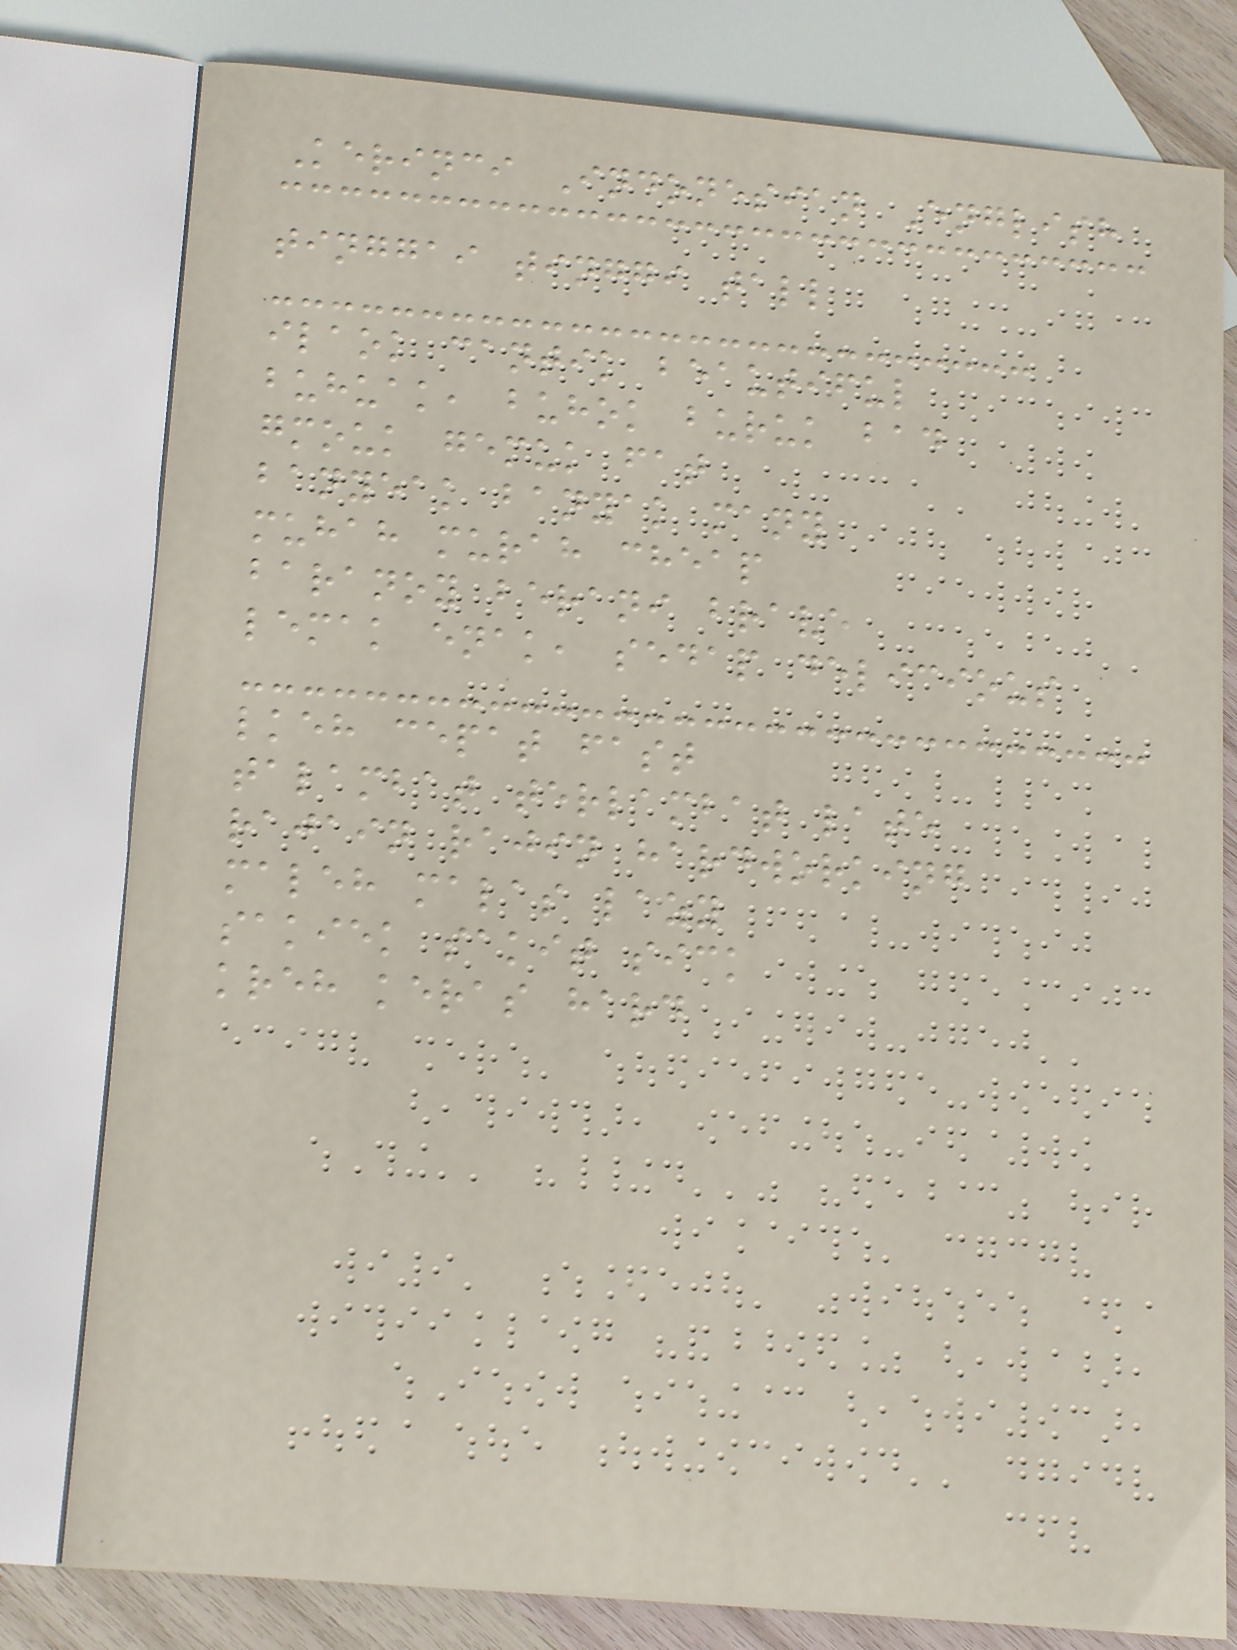Kerinci Indonesian English
tinggai tinggi tall
ilaok cantik beautiful
buhuak, buhok buruk bad
gmouk gemuk fat
banyeak banyak many
muhah murah cheap
baranoy berani brave
lemak enak, sedap delicious
lkeh cepat fast
talambat terlambat late
rajain rajin hardworking
maleh malas lazy
sakiek sakit sick
kreh keras hard
